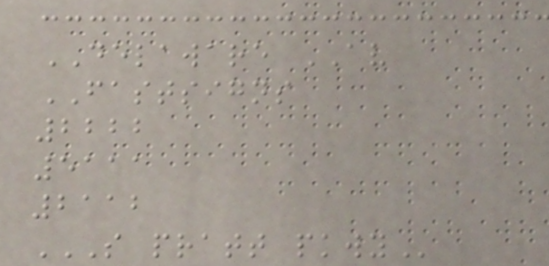DELAWARE AV
FASTSIGNS
2222
5111
2112
S PRATT PKWY
